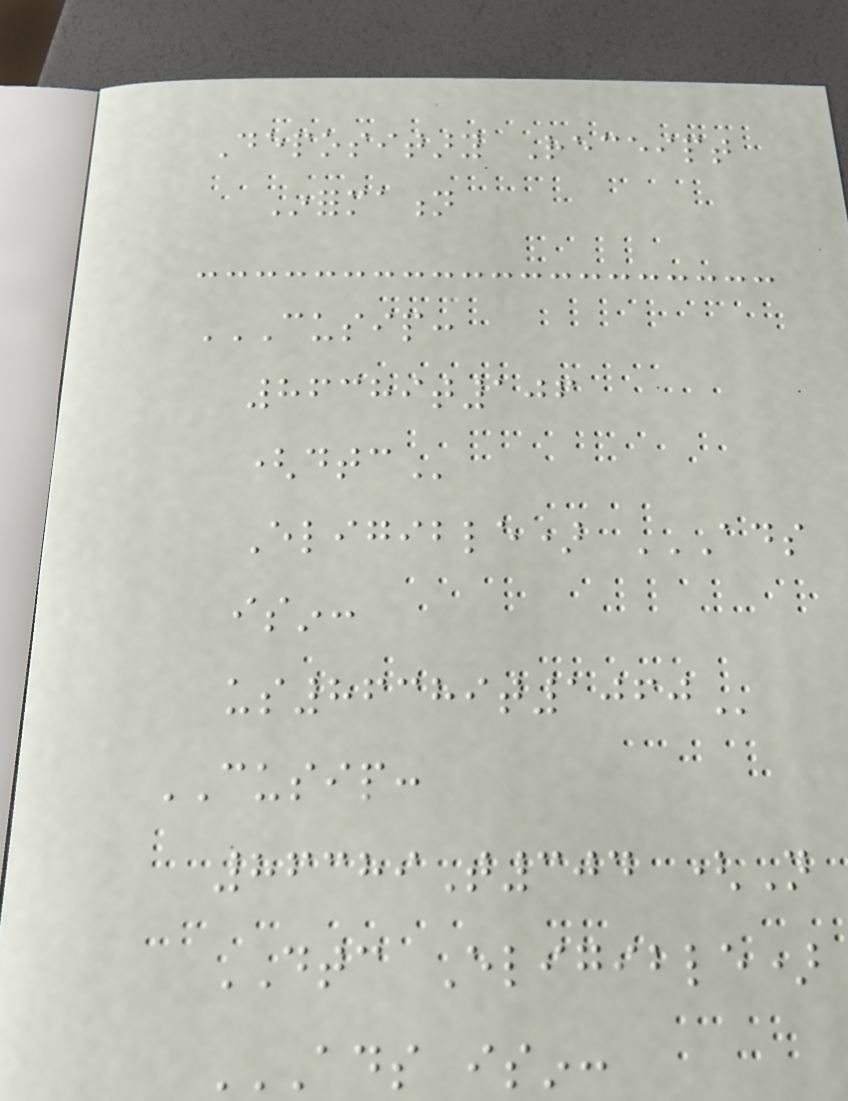Depositary Receipt
Information
CUSIP:
86389T106
(DTC
Eligible) ADS
ISIN:
US86389T1060
CUSIP:
86389T304 (Not
DTC Eligible)
ADS ISIN:
